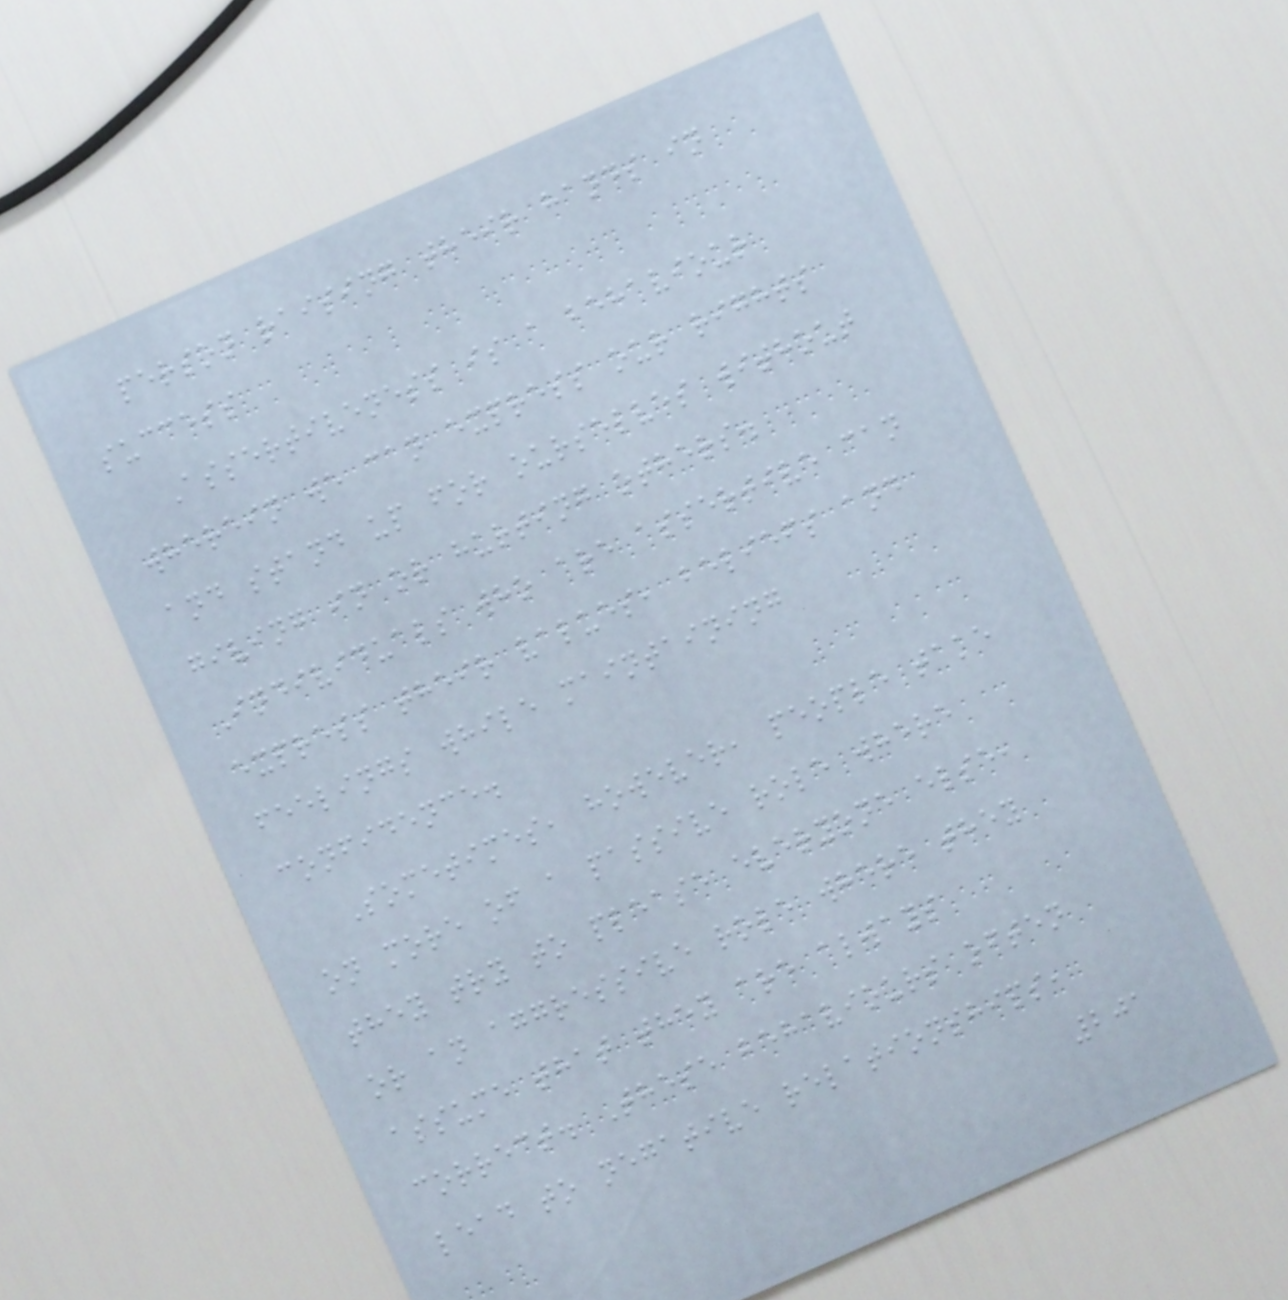person raising their hands in
success
Assertiveness is a behaviour
wherein we can express our rights
and stand up for ourselves without
giving in or hurting others.
Individuals who are assertive can
express their values, beliefs and
feelings while maintaining
confidence.
Sometimes, however, people take
on more of a passive role where
they try to please everyone else,
or an aggressive role where they
assume that they are always
correct. These behaviours often
lead to negative relationships,
201
